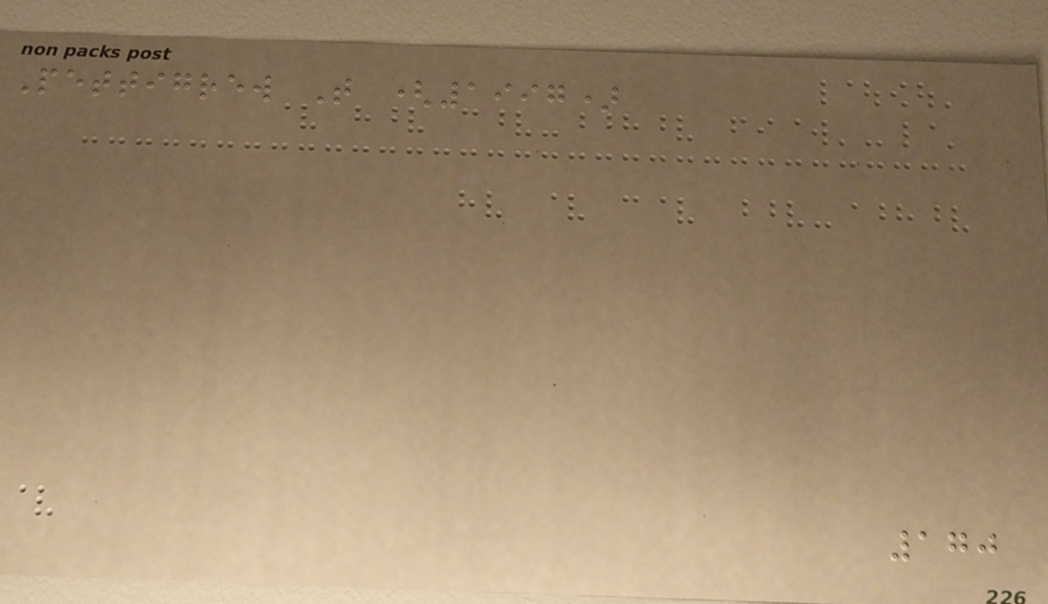Pettigrew T (1997)
170
